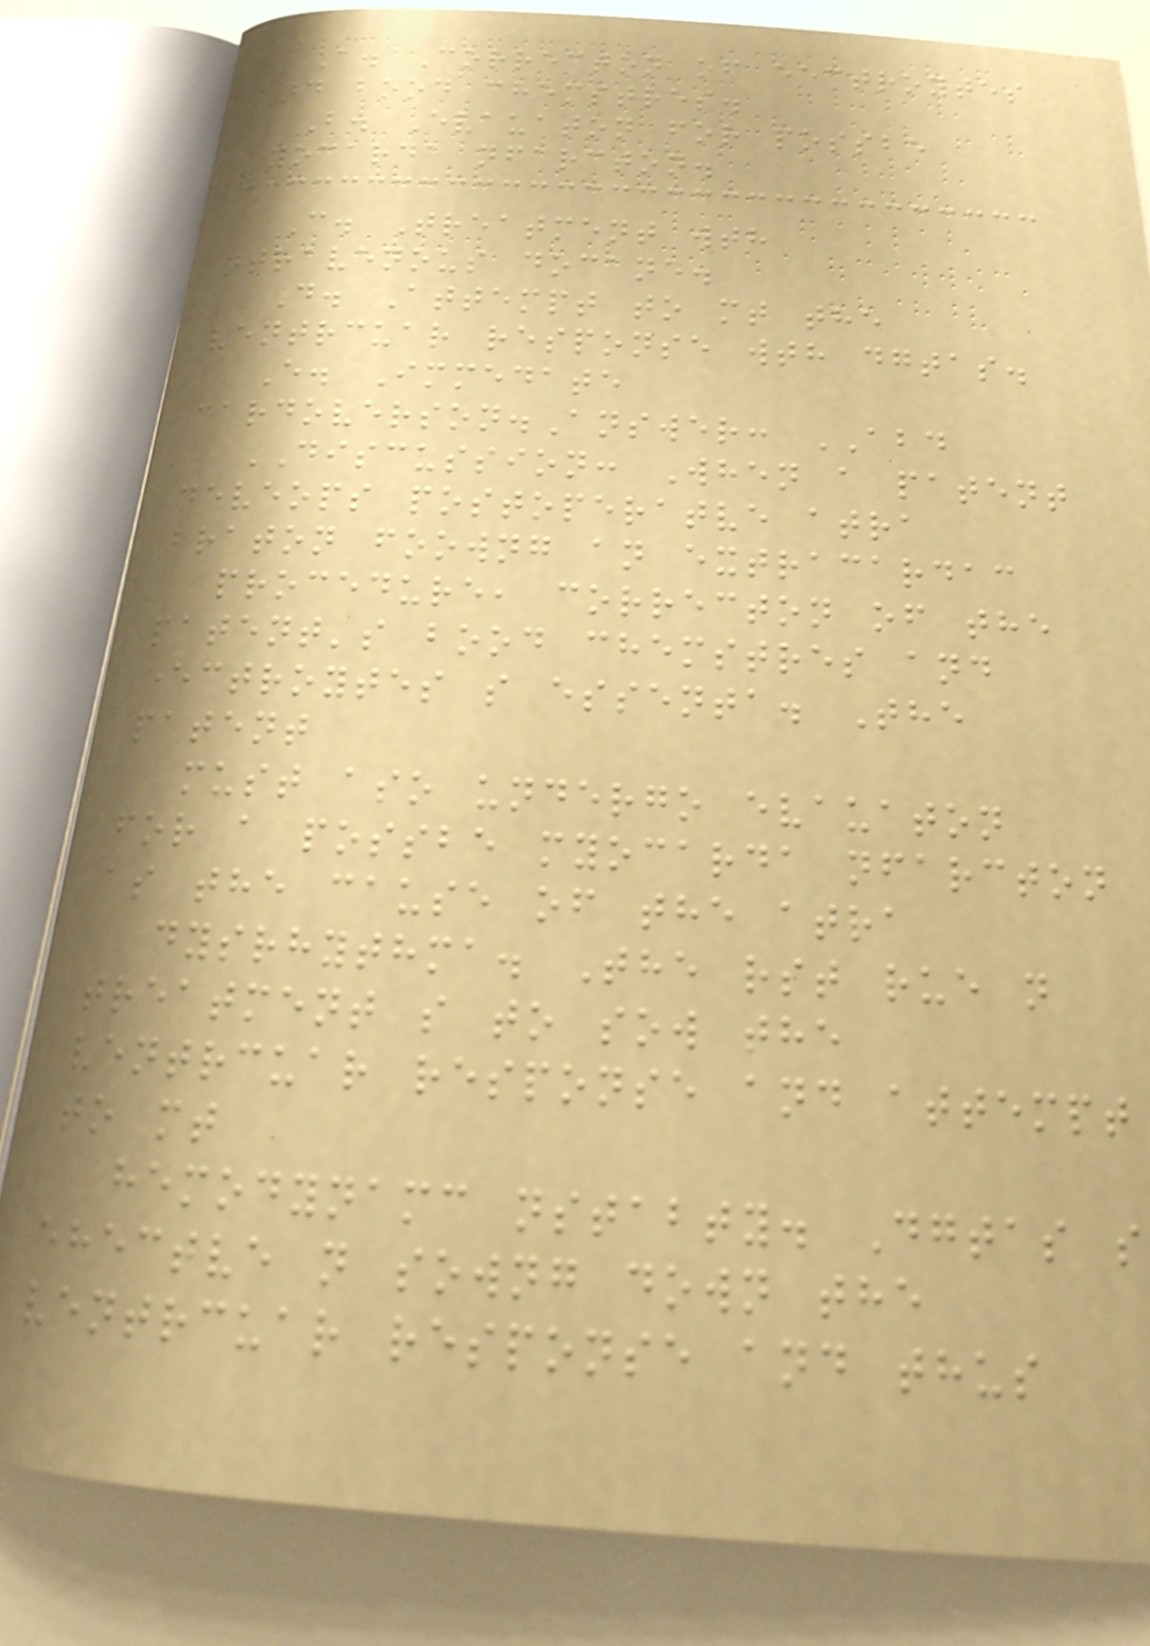A. Correcton of eectroytes
and bood chemstres.
B. Evauaton for possbe
myocarda nfarcton.
C. Treatment wth
ntravenous docane.
D. Attempt to mt the
ventrcuar response wth dgtas.
E. Immedate
cardoverson.Answer: ABD
DISCUSSION: When a patent
deveops postoperatve atra
braton foowng an extracardac
procedure, correcton of the
patent's bood chemstres and
eectroytes s essenta. The
patent
must aso undergo evauaton
for a possbe myocarda nfarcton
as the cause of the atra
dysrhythma. The rst rue n
treatment s to sow the
ventrcuar response and attempt
to mt
hemodynamc nstabty. Dgtas s
ehectve n sowng down the
ventrcuar response and thus
